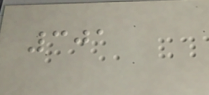301
